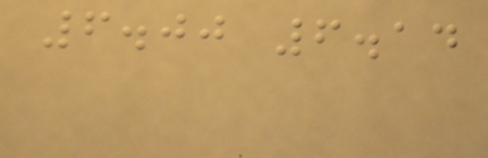6.00 6.14
